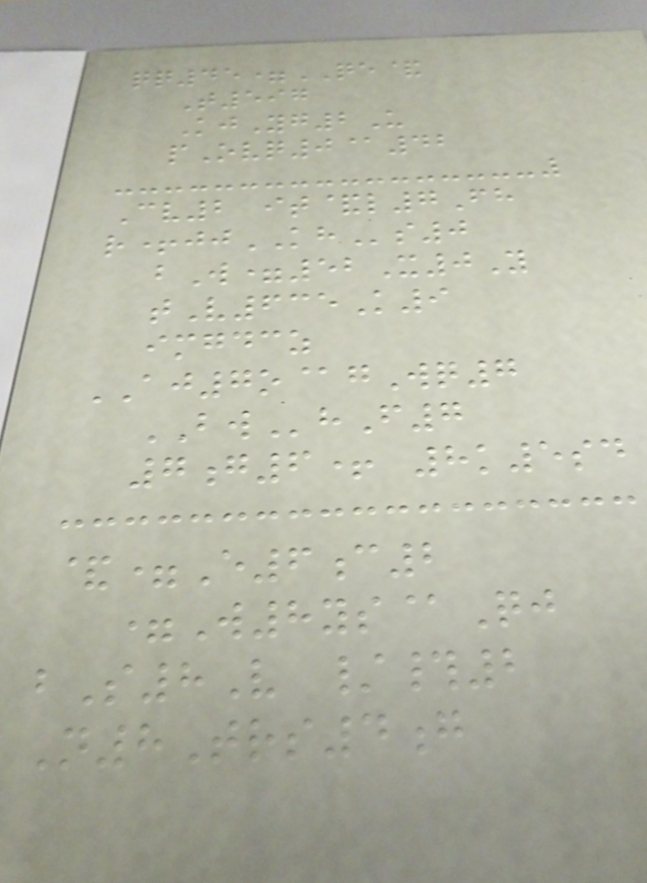qq45=QE&
T597
KjYg2U
pOvq0@42
Cv2 it&l7Fh
r+jjKHs0
bW=52X0Y
tV635K9
imgdcz
AJ7o@gWq7
BWhF7
7g6+ 8k5sd
&=E6c2
=W8ys@Qj
bS8V /#2
N8Trs4g
